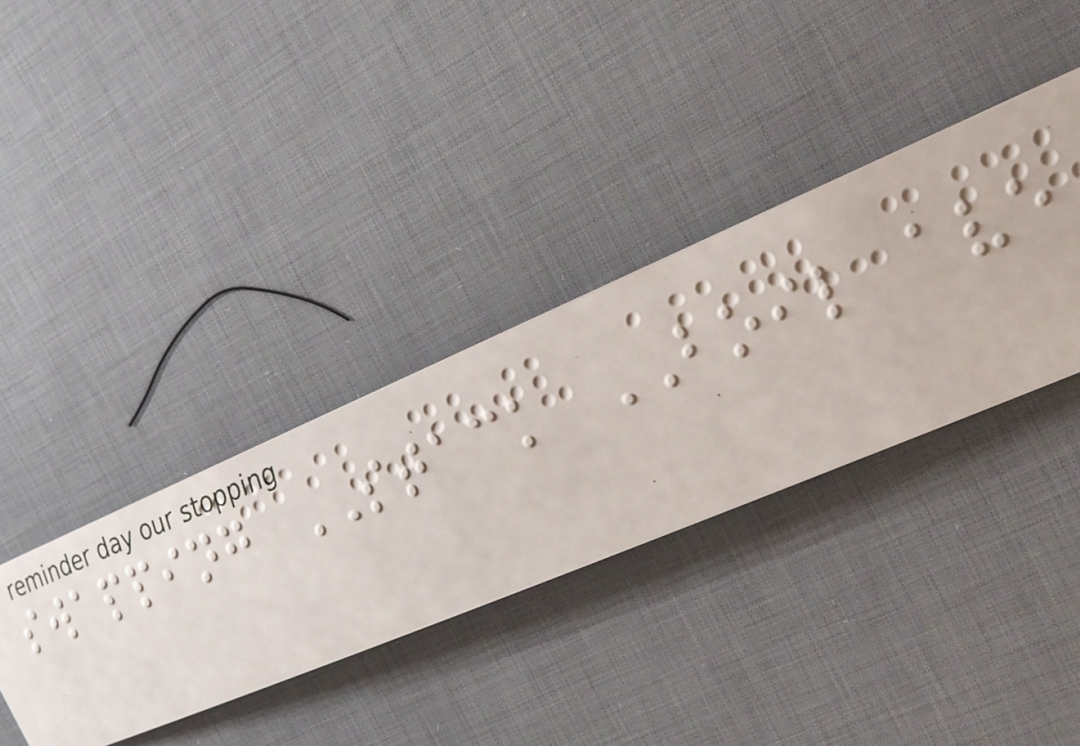swapping STACK BOIL ave
